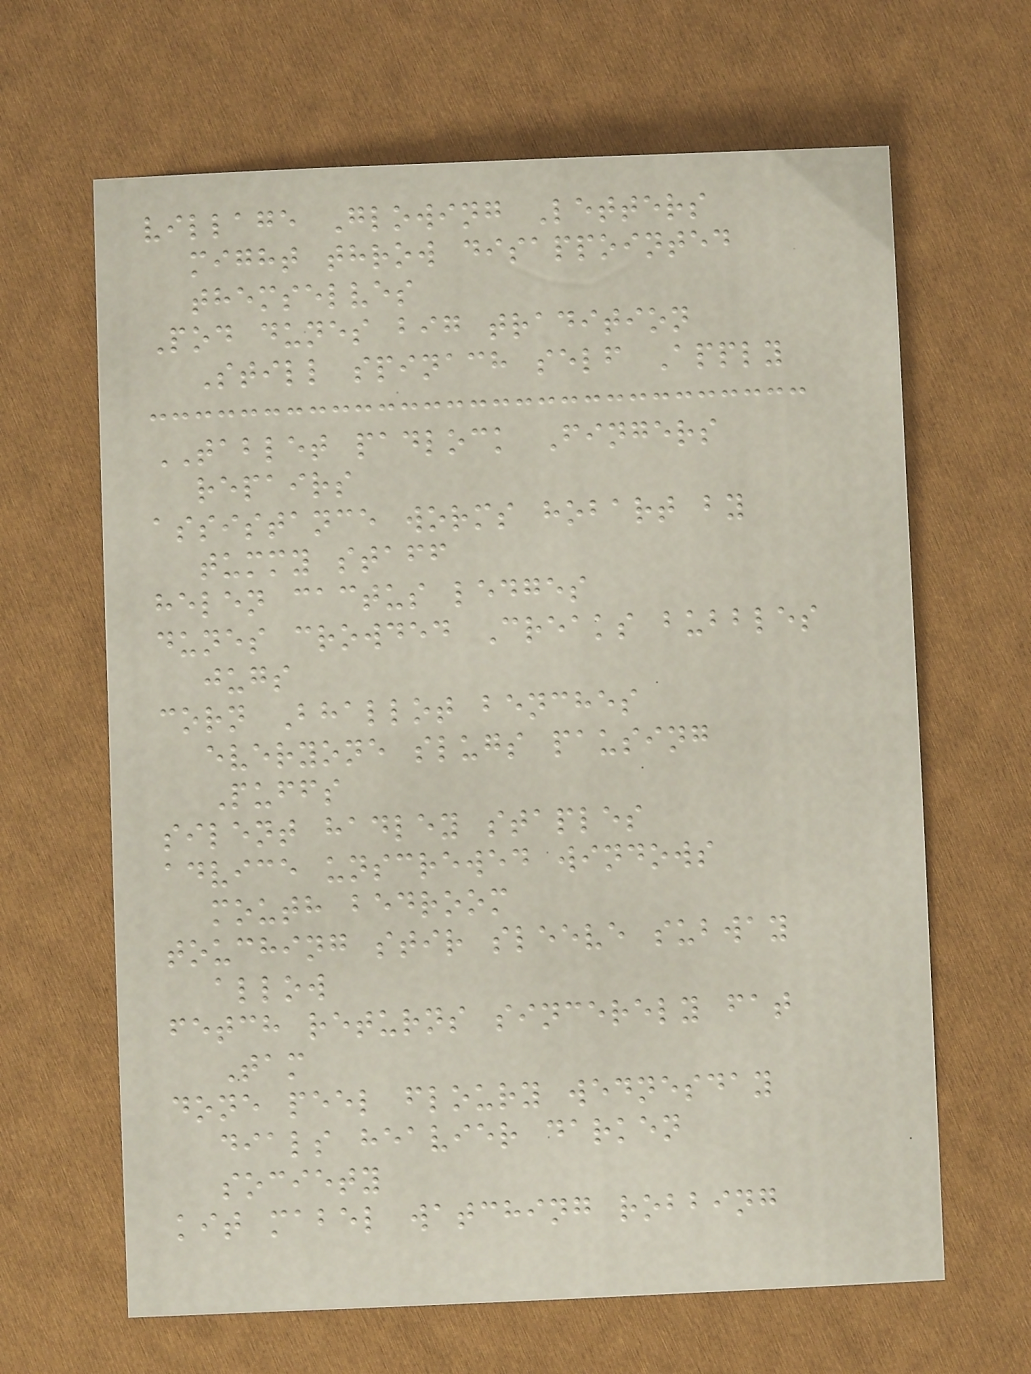village Glowing Letters
might throw disappointed
themselves
Pod dunes big tradition
Still spinach self Apply
TABLET padlock Fingers
repairs
assistance worms hobart by
tummy staff
helen cactus ledges
dunes crowded Creaks bubbles
jugs
corn Bhallot benches
everyone slugs pausing
Puffs
silent hadley staples
advice unscrewed windows
mouth bedroom
touching stir sleeve subway
allow
fetch returns sincerely fat
Tam
done peel floury wednesday
dials heavier darken
society
kit mabel watching robbing
